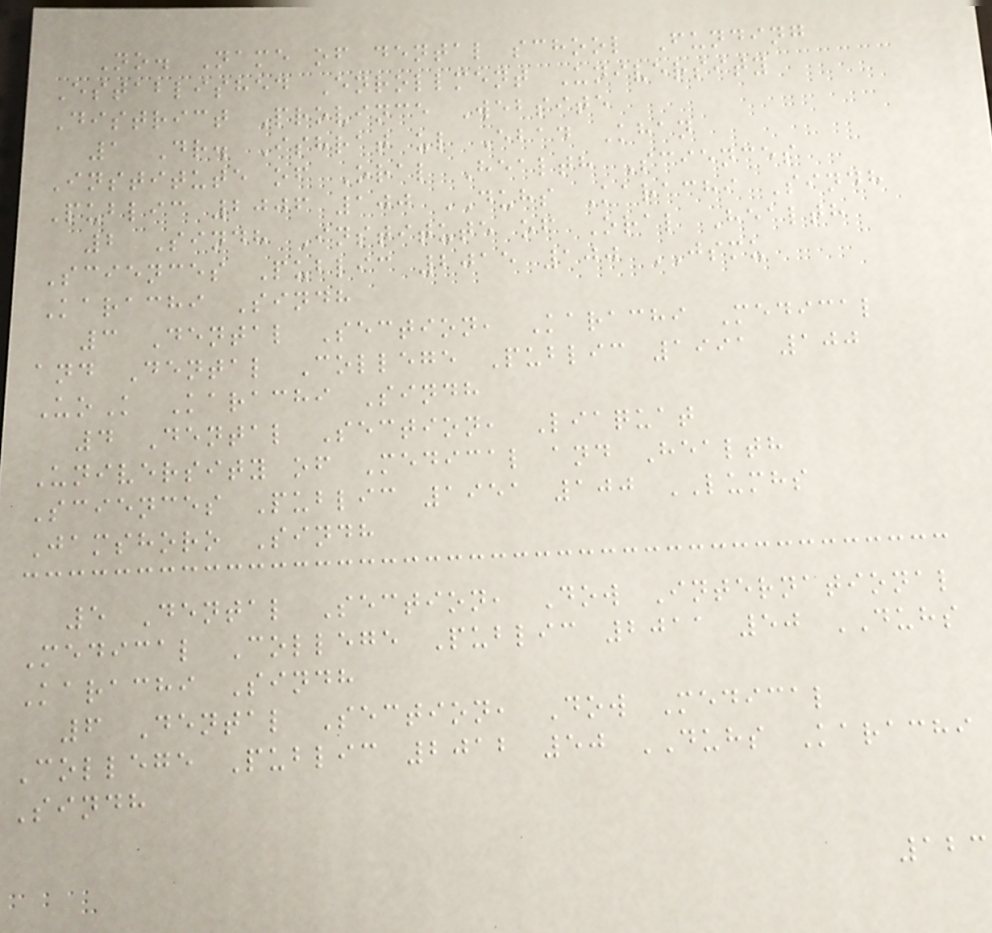No. Name of dental school Funding
Established Enrollment University
District Province Website
1 Dr. Ishrat ul Ebad Khan
Institute of Oral Health Sciences
Public 2006 100 DUHS Karachi Sindh
2 Sindh Institute of Oral Health
Sciences Public 2015 100 JSMU
Karachi Sindh
3 Dental Section, Karachi Medical
and Dental College Public 1991 100
UoK Karachi Sindh
4 Dental Section, Liaquat
University of Medical and Health
Sciences Public 1951 100 LUMHS
Jamshoro Sindh
5 Dental Section, Dow International
Medical College Public 2011 50 DUHS
Karachi Sindh
6 Dental Section, Dow Medical
College Public 2012 50 DUHS Karachi
Sindh
123
